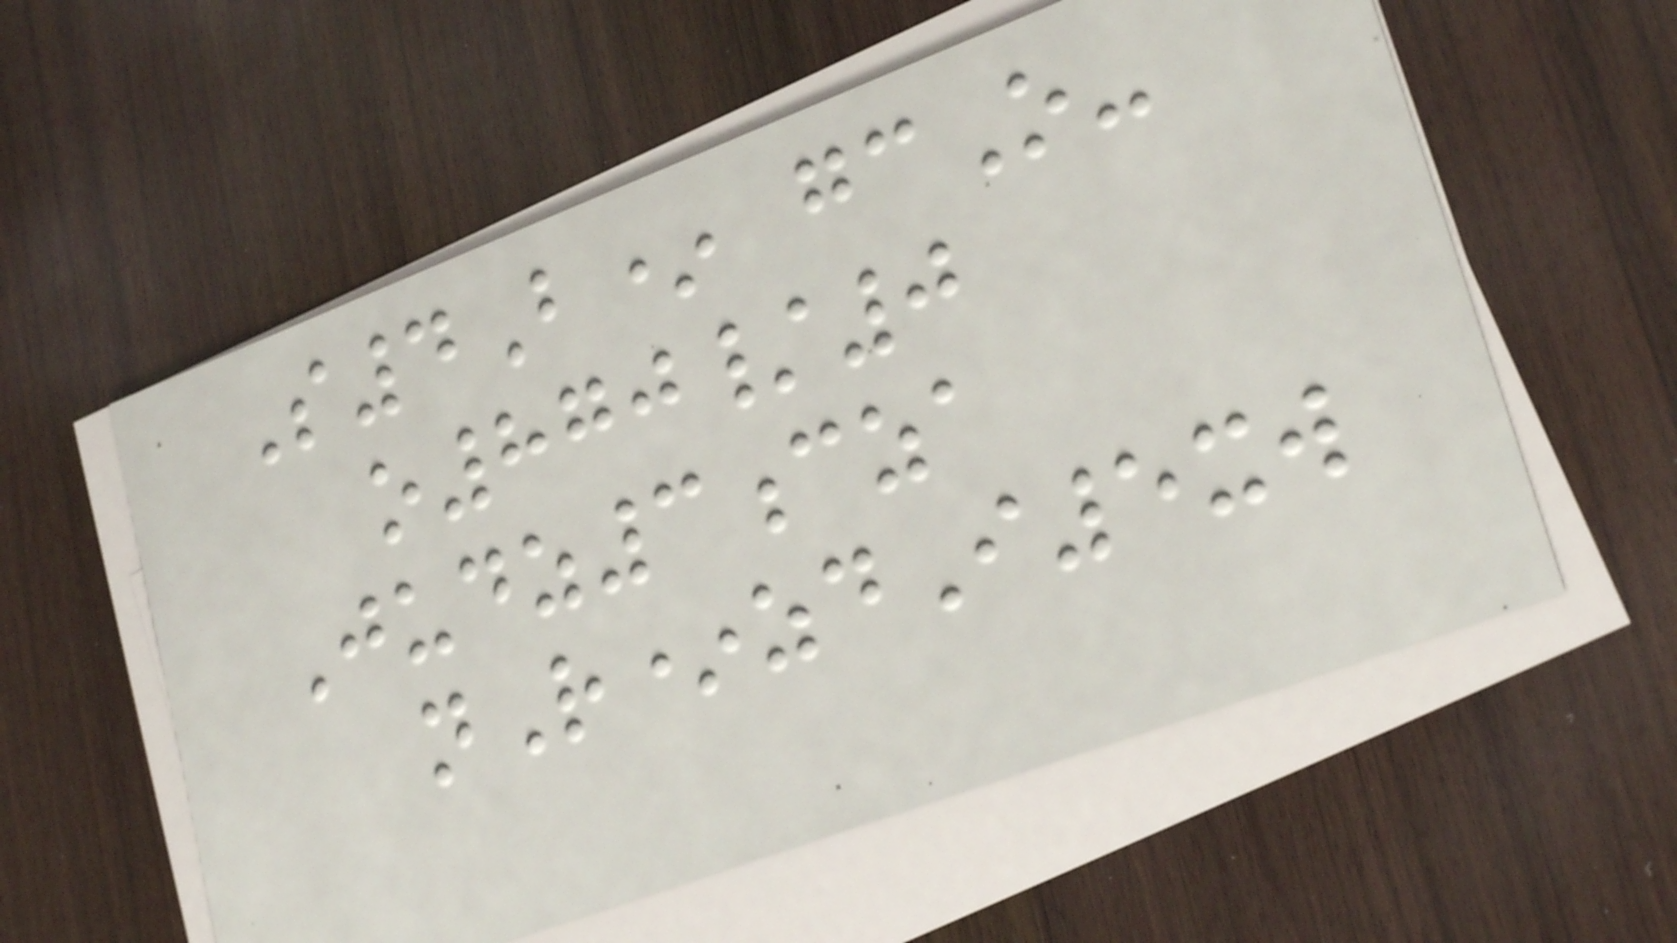S4B* gcO-
o870/0
Judz3cza
nR*zdI5xw
